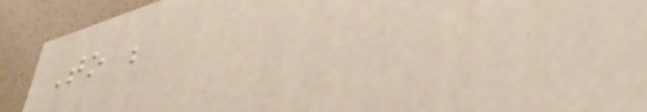To be
